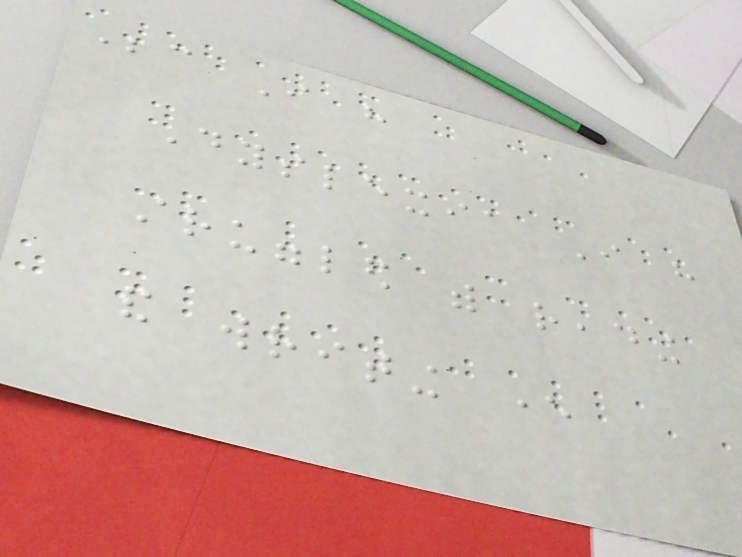Because I have
Dyslexia I have
struggled with reading
and writing ever
